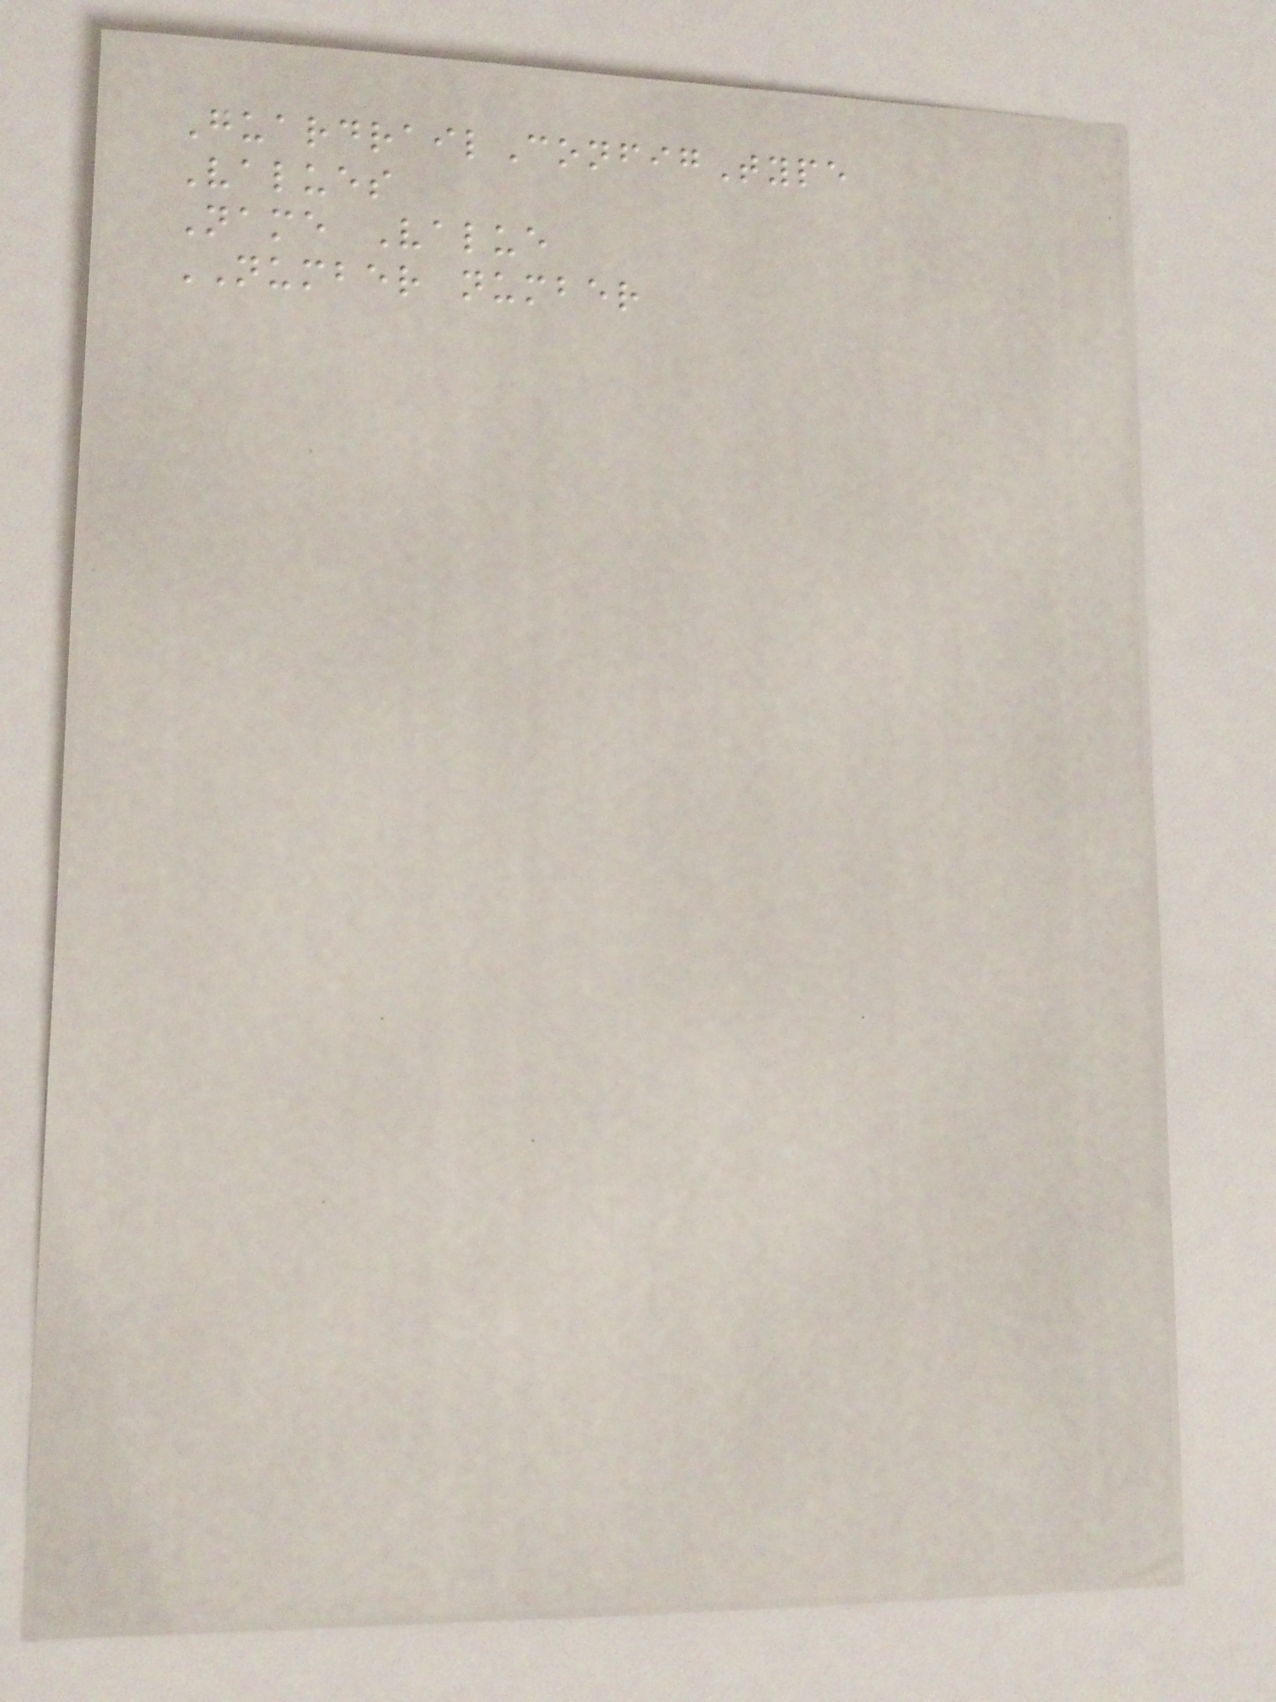GuardrailConfigType
Values
Name Value
NUMBER number
